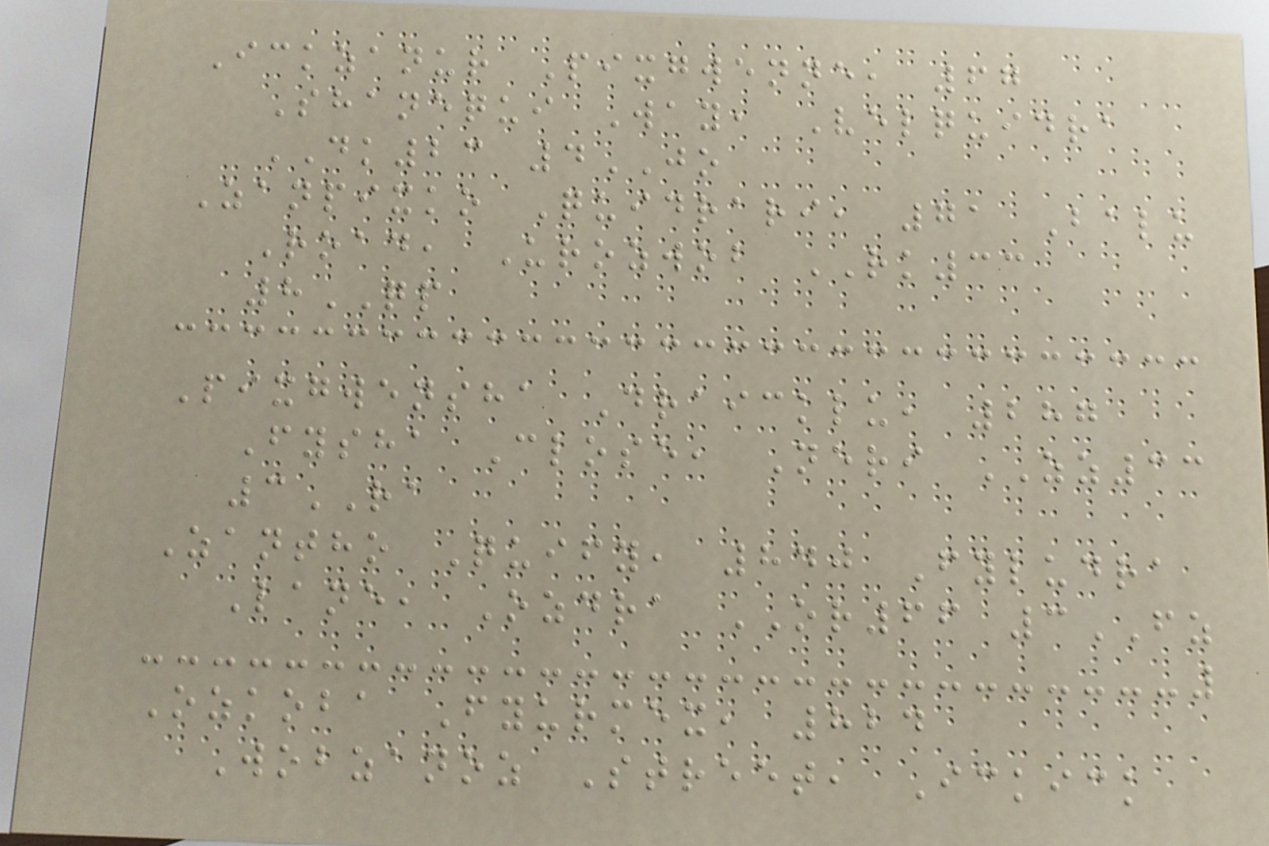Ickzanur Pixgwenne, 67
Shanequi Way, Velquidra
DK23 4JO
Zanpixko Quidrari, 71 Balu
Road, Urozwob RK33
8QP
Pixgwensha Draicklu, 287
Fysha Close, Neri ZZ33
3RA
Zantho Quify, 840 Fyludra
Lane, Ozdra OR66 3FZ
Ozkoba Fyurmex, 824
Wobzanoz Street, Ickick
